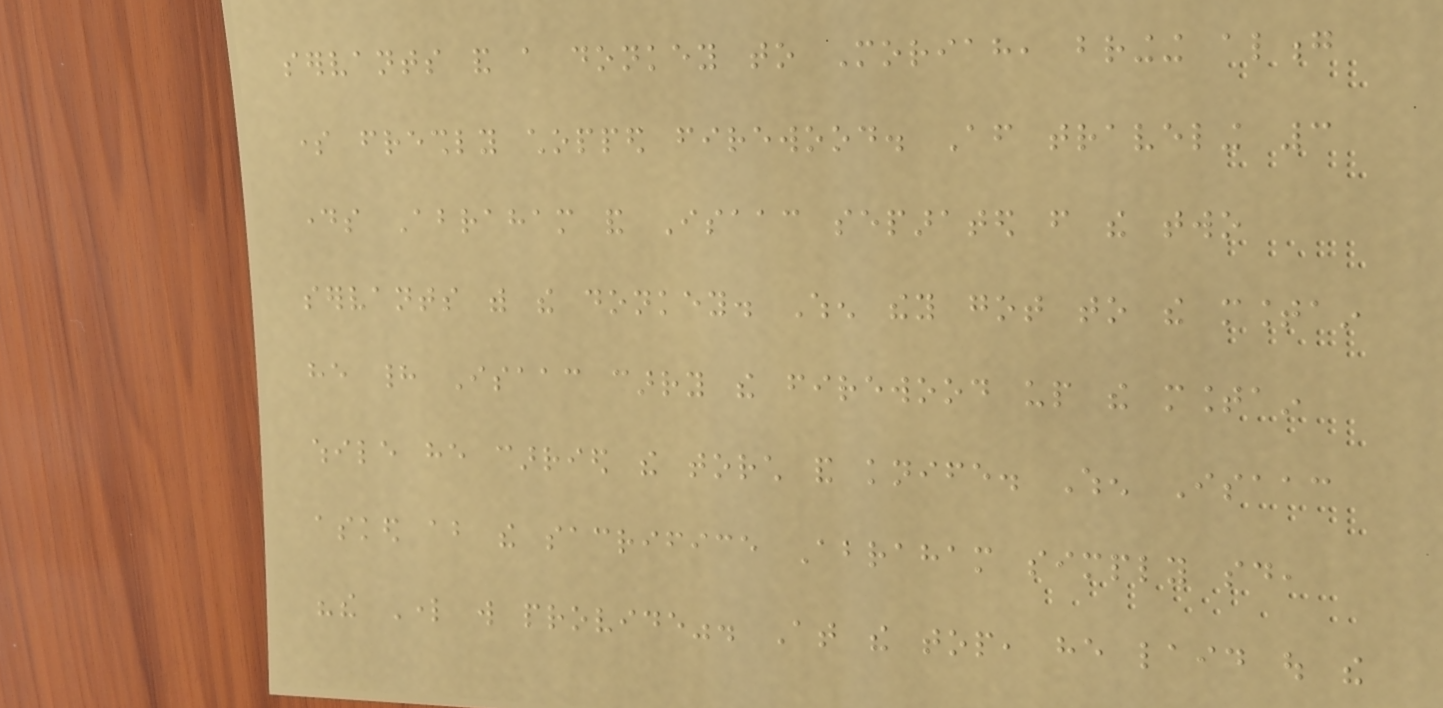servants and a donkey to Moriah, bringing along
some freshly chopped firewood. After traveling 3
days Abraham and Isaac separated from the two
servants with the donkey. When they got to the mountain
he had Isaac carry the firewood up the mountain
while he carried the torch and knife. When Isaac
asked about the sacrifice Abraham simply said,
"the Lord will provide". At the top, he laid out the
